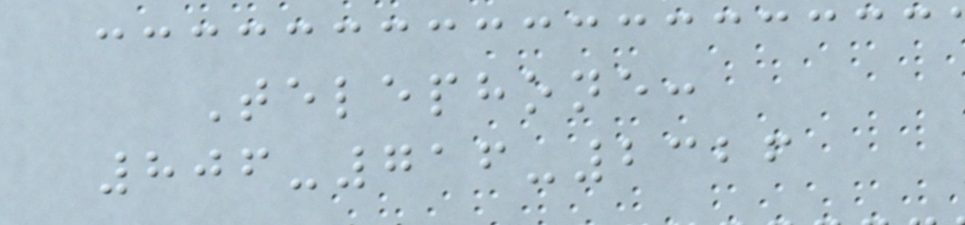Telephone:
806-716-2326
